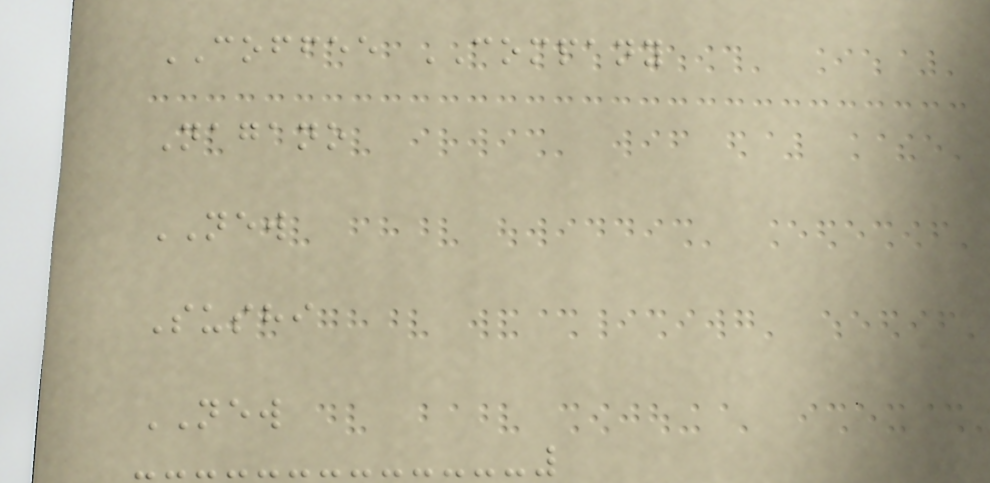COFFEE COMPANY
Nagano
NEW
Sushi
NEW
